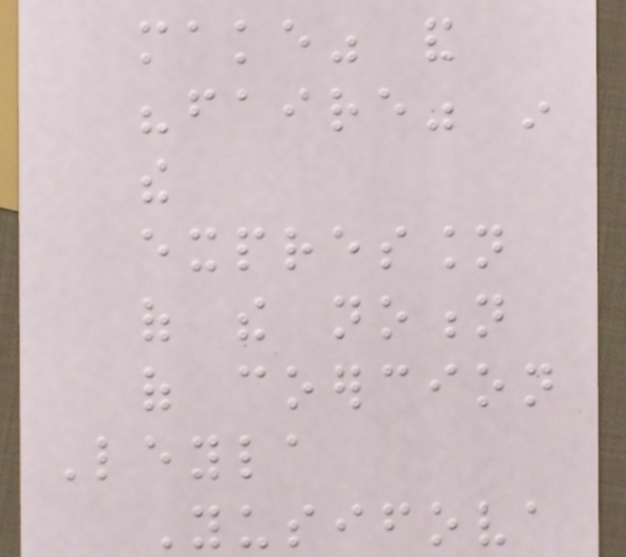make" and
"faire" in
the
expression
of the notion
of coercion
Leyla
Yusifova
